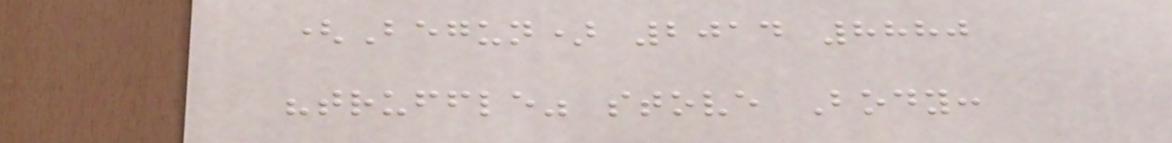(Begun) 2014 8880
"truffle" stove Body:
